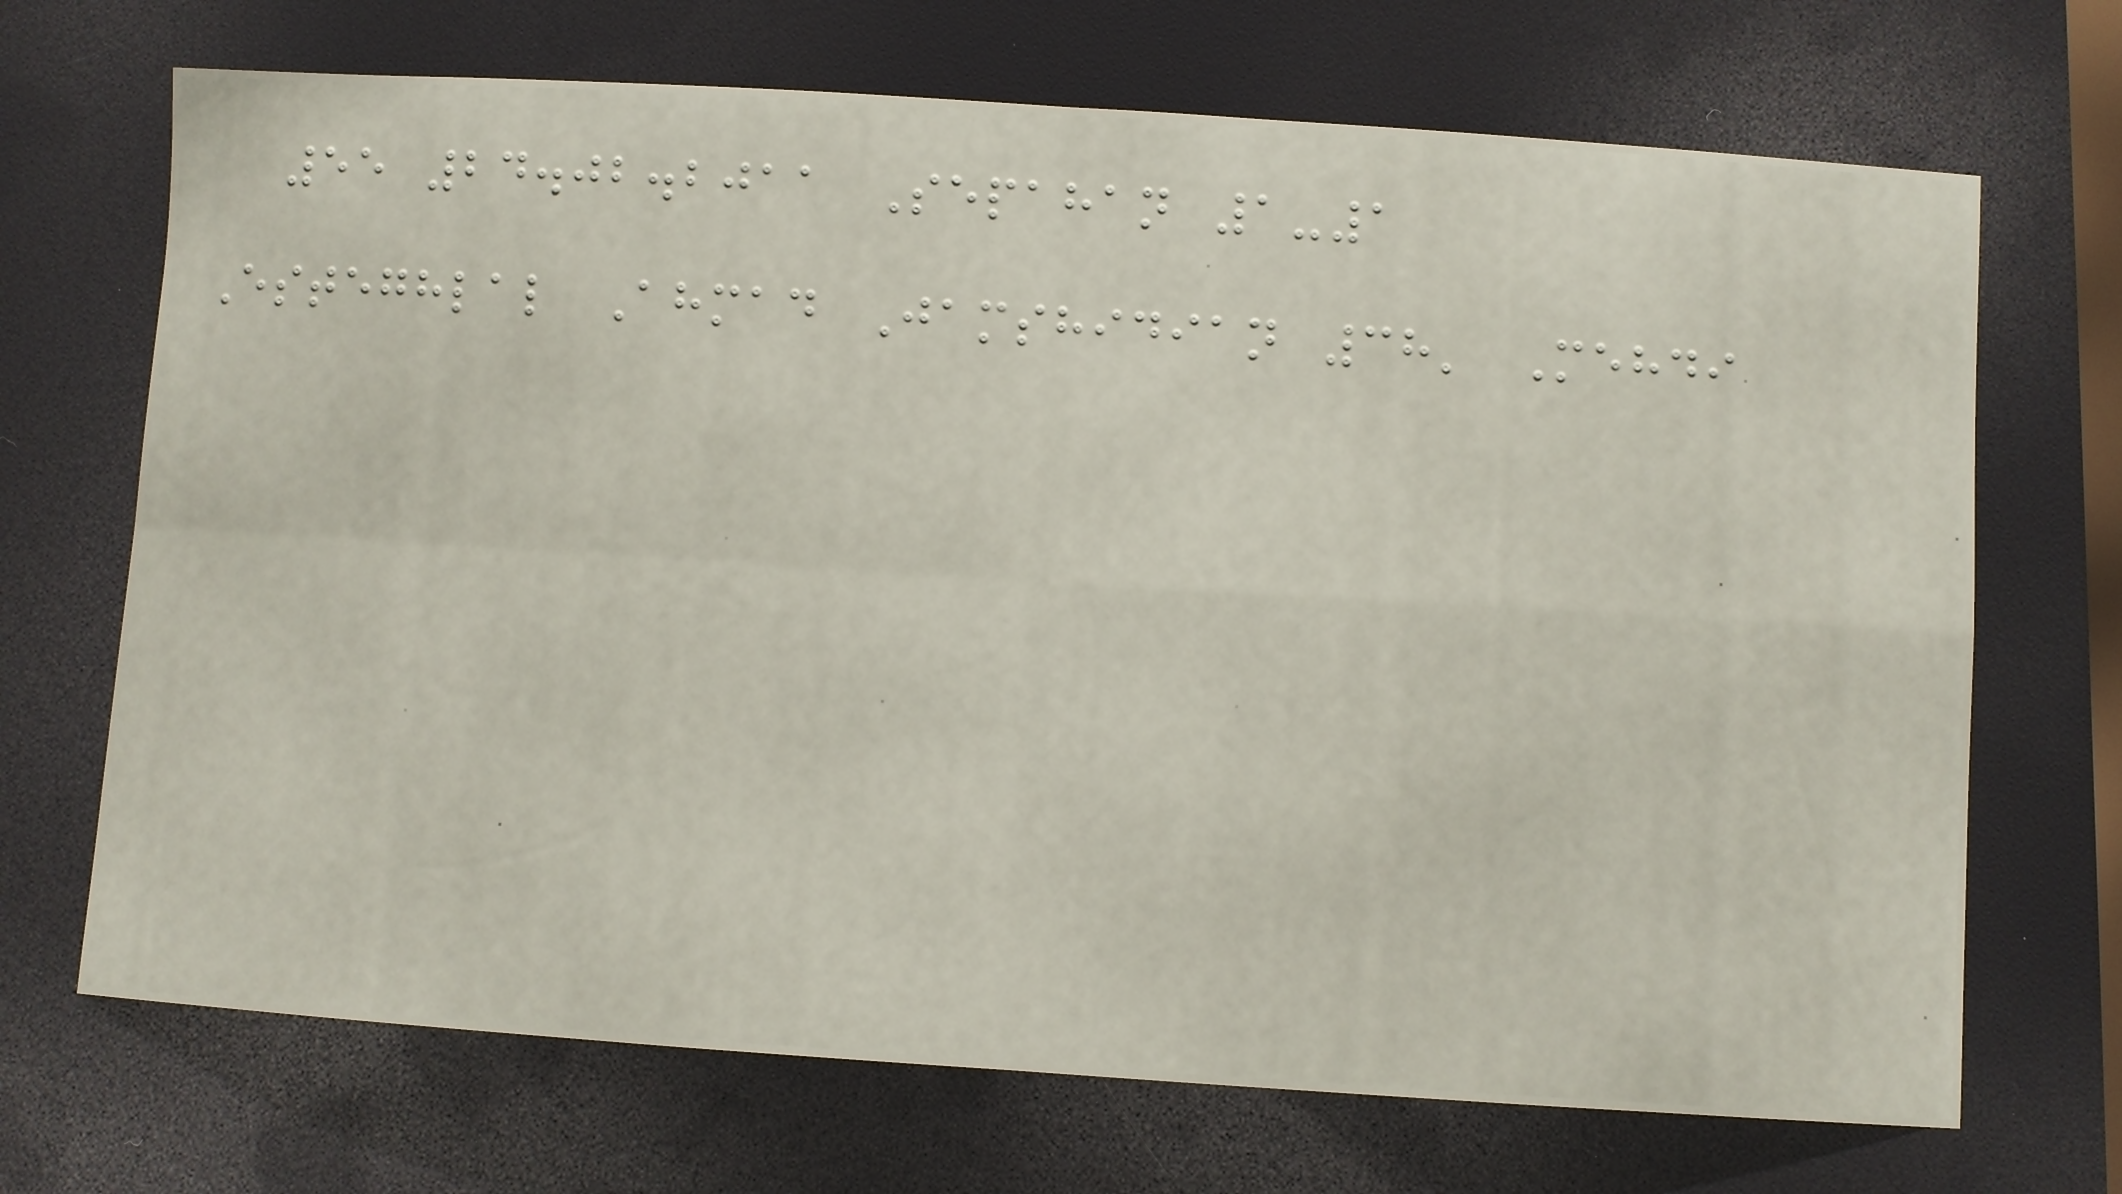55 24.02.2011 Sepahan 1-1
Esteghlal Ahmad Jamshidian 38' Mehdi
